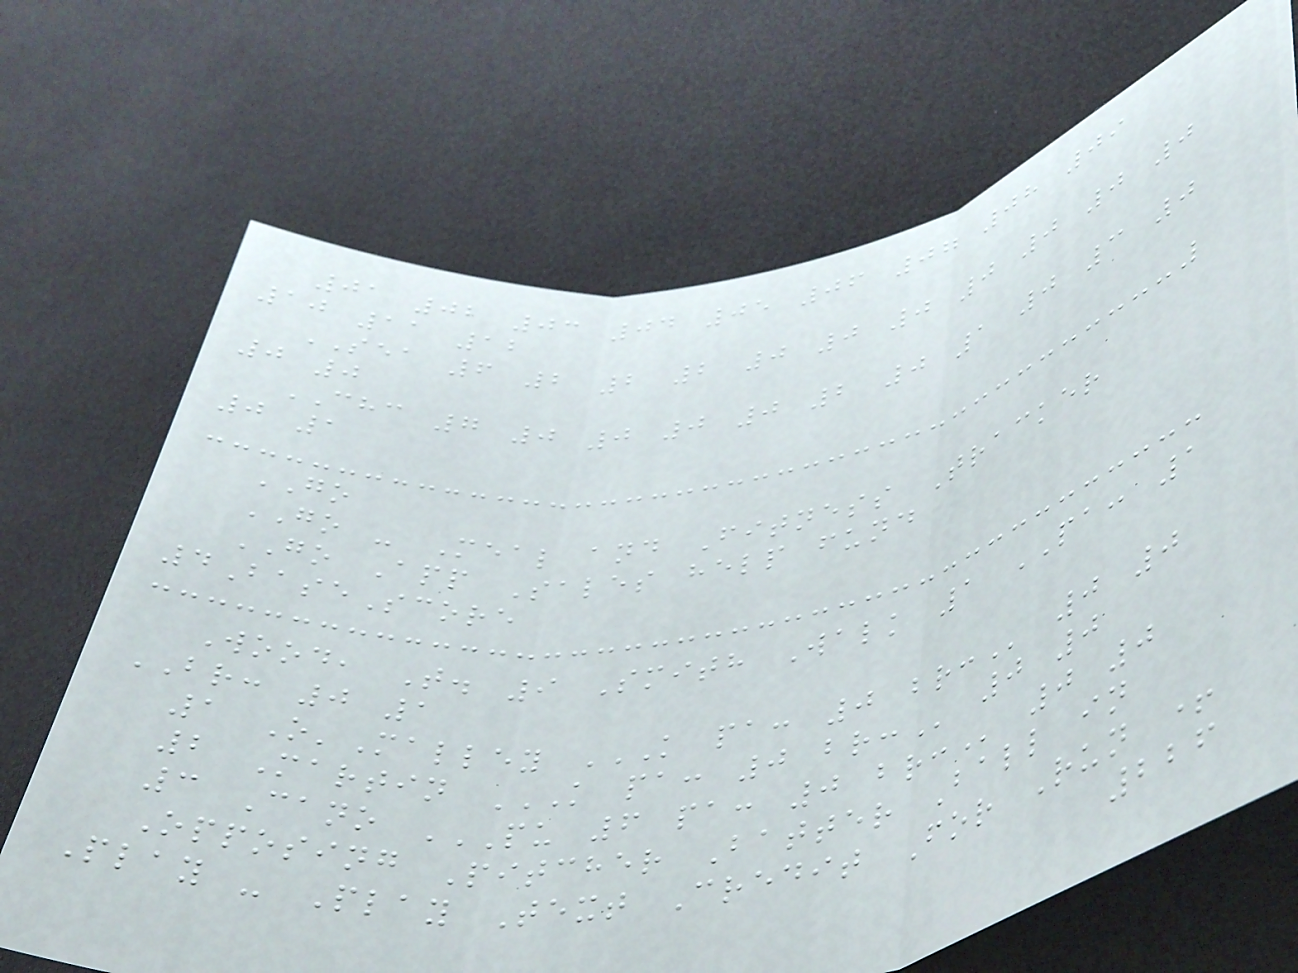01 02 03 04 05 06 07 08 09
10 11 12
SEA 6 2 2 2 0 0 0 0 0 0 0
0 0
CHC 7 0 0 0 0 2 0 1 0 3 0
0 1
GO
GO - Meal and Fitness Tracker
GO App Sales help fund
4BaseScore
Wood, T. 9 Smith Walk 1 PA: 1
BR: 0 1
1 O'Malley K PA: 0 BR: 0 0
2 Martin K PA: 0 BR: 0 0
3 Cano PU 6 PA: 0 BR: 0 0
Opposing Pitcher Batter Ball in
Play - Play Text Credit For Run +
226
